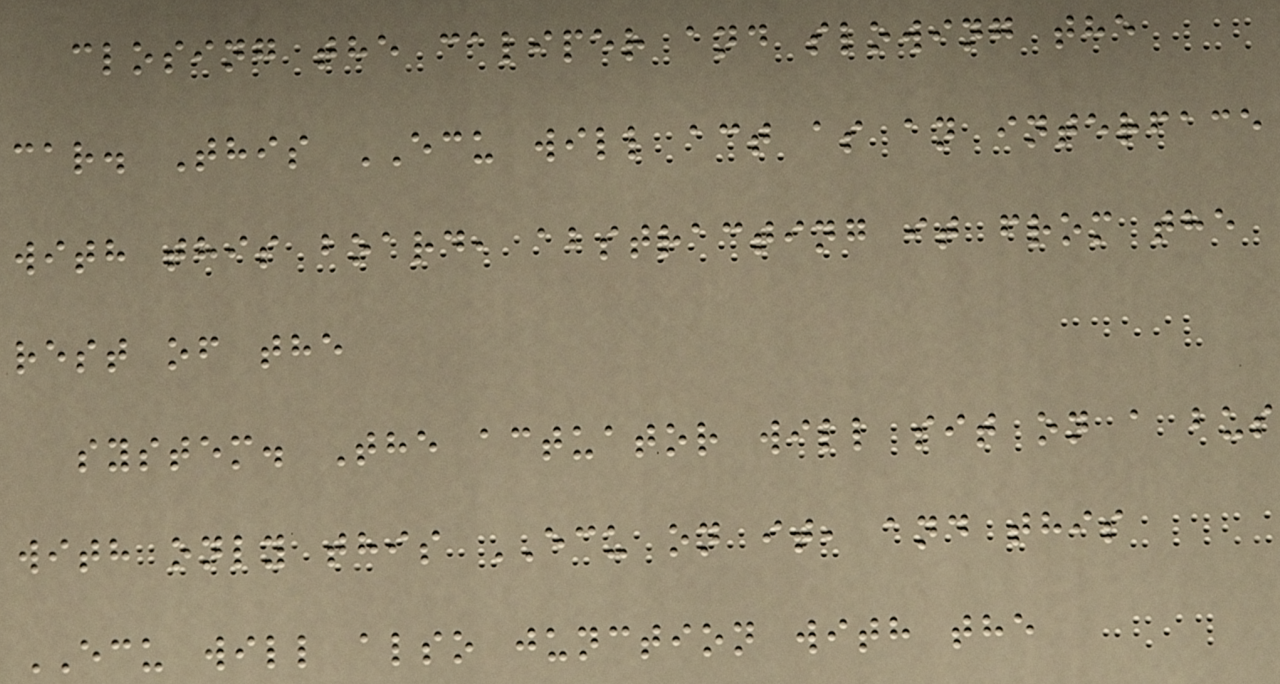closing the caliper and slowing the
car. This ECU will act as an interface
with this board, abstracting it from the
rest of the
system. The actuator will sit on a bus
with only this ECU on it, and this
ECU will also junction with the
